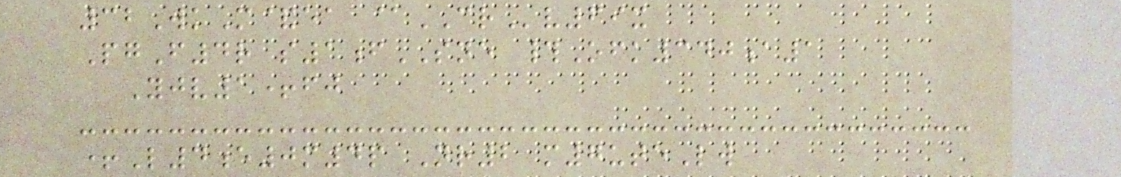32WkM&ea @CRv69x
PgF4r s1fSNE #Ofk340a1
Yjv1+fj
+L4e0m4p Nr2 m7uteLw
